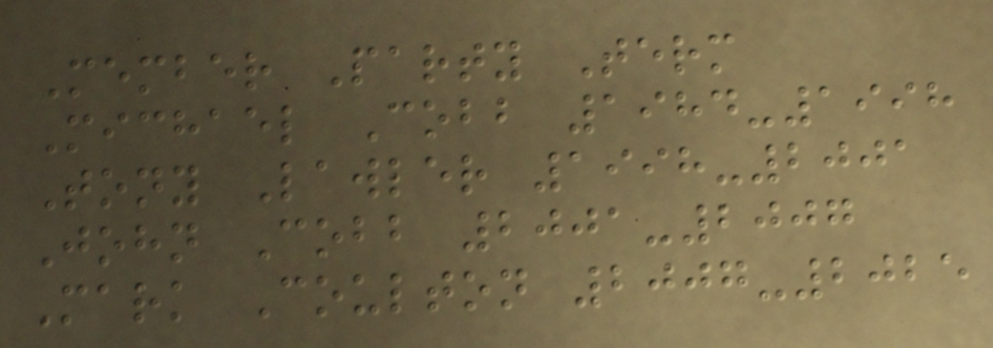Member Party Term
Michael Cobb 1984-1998
Tony Lawler 1998-2001
John Cobb 2001-2007
Mark Coulton 2007-2025
